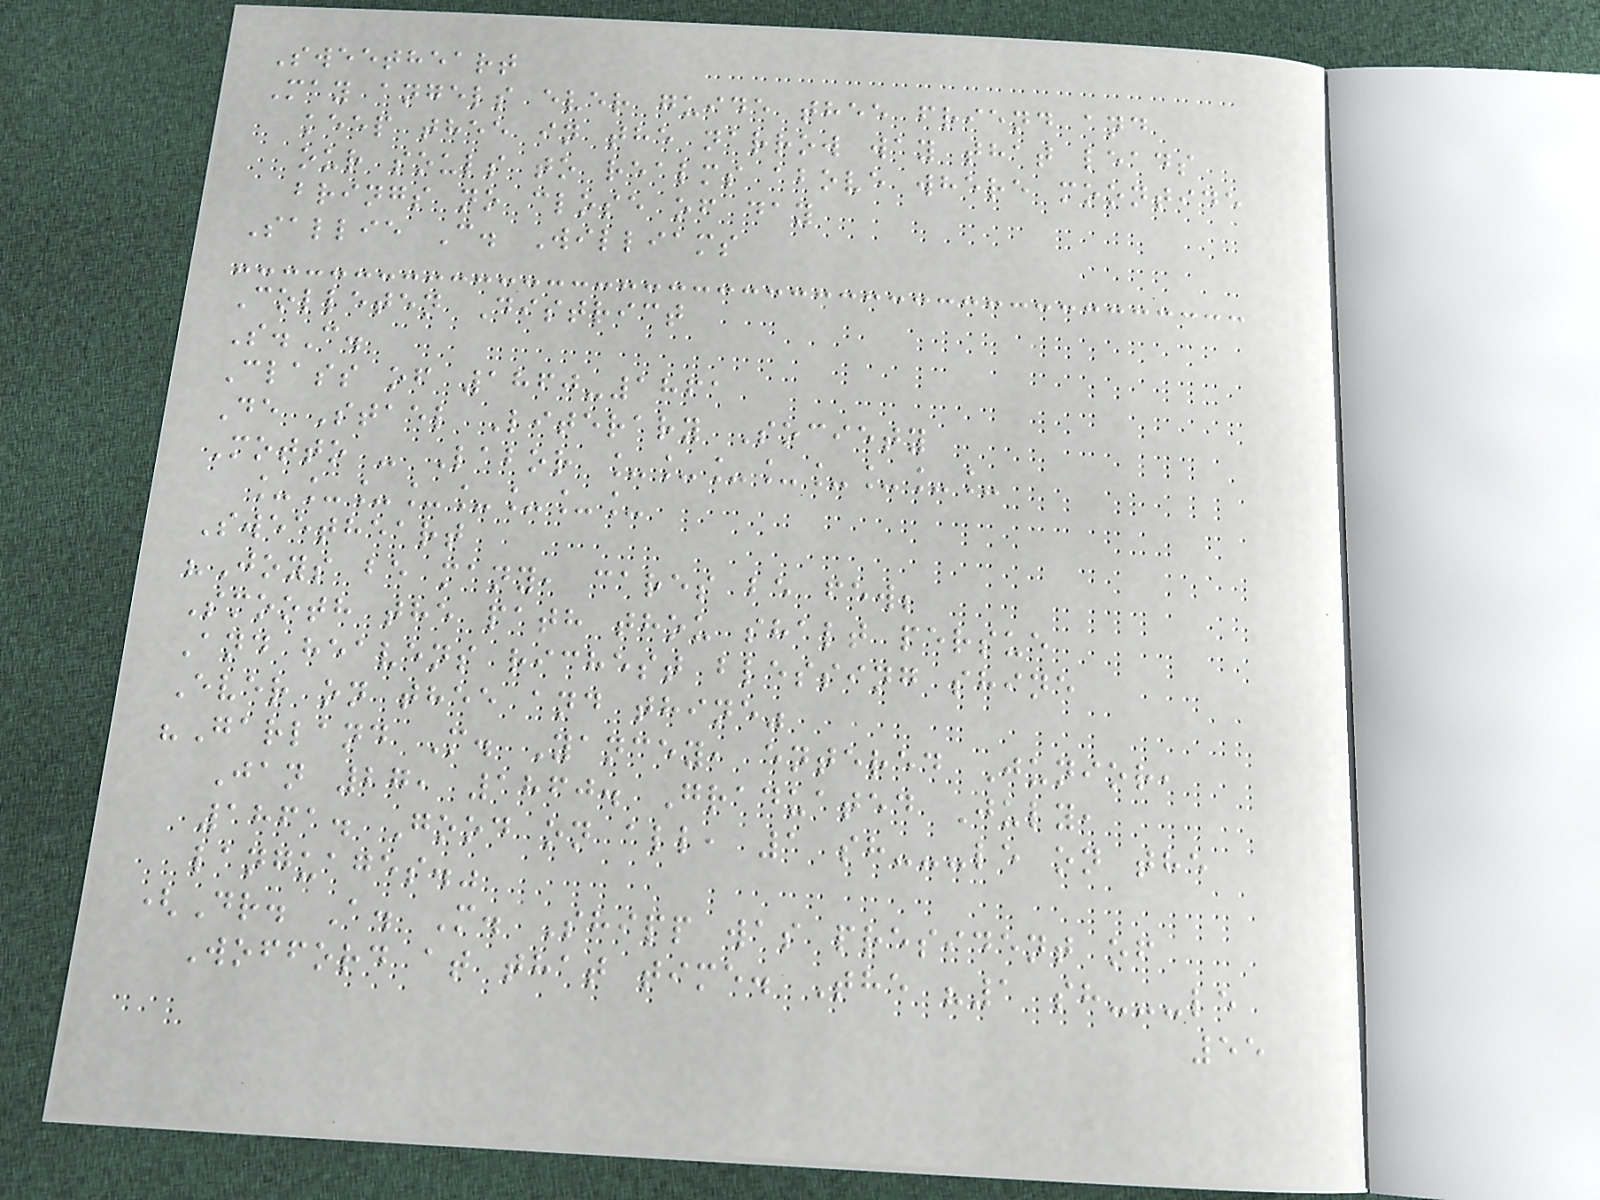Sweetheart
May angels ever guide thee friend and
keep thee in the narrow way that leads
our souls to realms above where moontide
brings no close of day
Sallie C. Williams
Colleten District
S.C.
Class of 1860-1861
De Stael Literary Society
Motto - Labor ________
________
Sweetheart
"Joys be many, cares be few;
Smooth the path thou shalt persue
And heavens richest blessing shine
Ever on thee and thine"
"Garland M. Yancey, entered Junior,
Jan 27, 1860. Graduated July,
1861. Good on all, 1 sh---le on the
languages."
(Dr. A. M. Shipp was president of
Wofford at that time. The "1 sh---le
55
